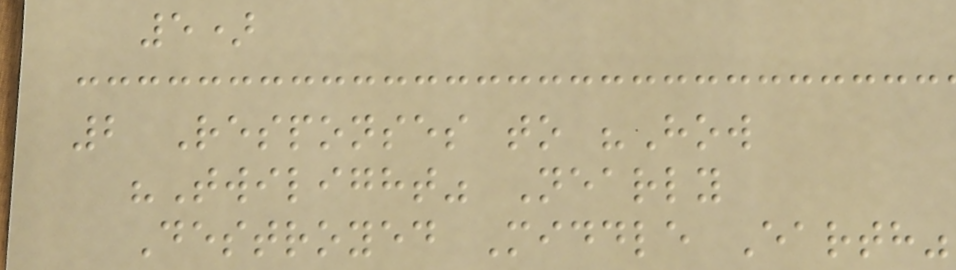5)
2 Responses to "How
"Twilight" Nearly
Destroyed Middle Earth"
